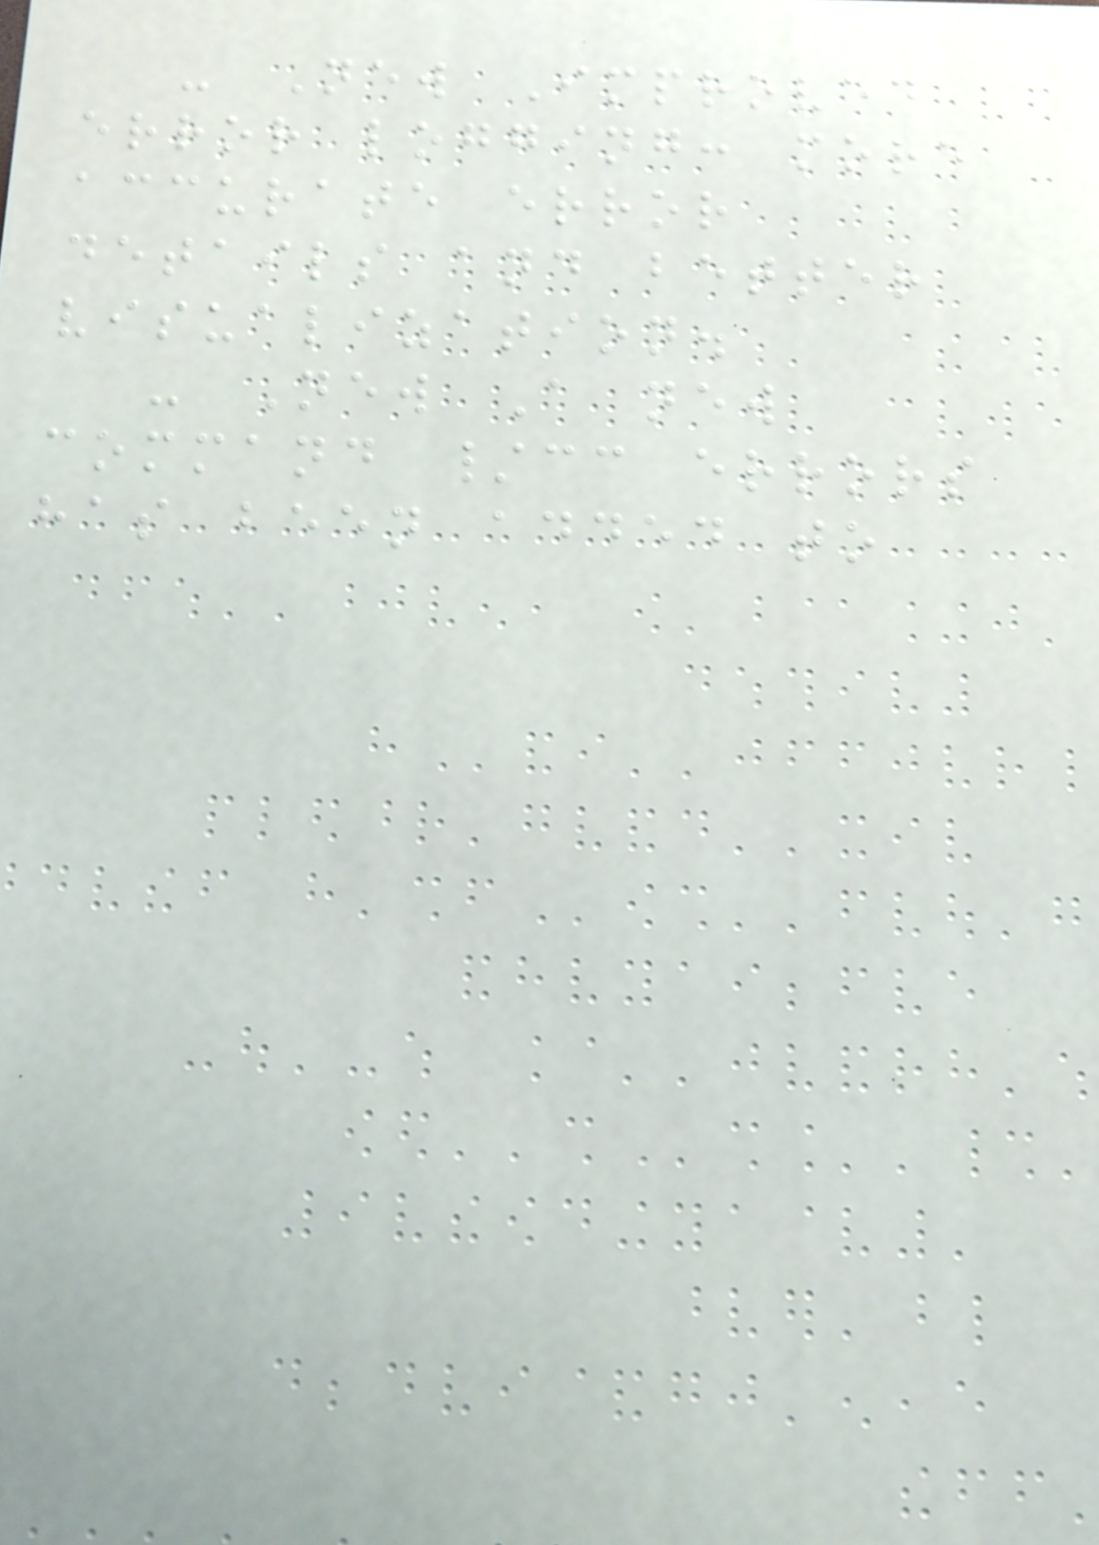- New Improved
error logging: more
accurate error
details and better
visualization.
- New A new
command /cc errors
has been added to
